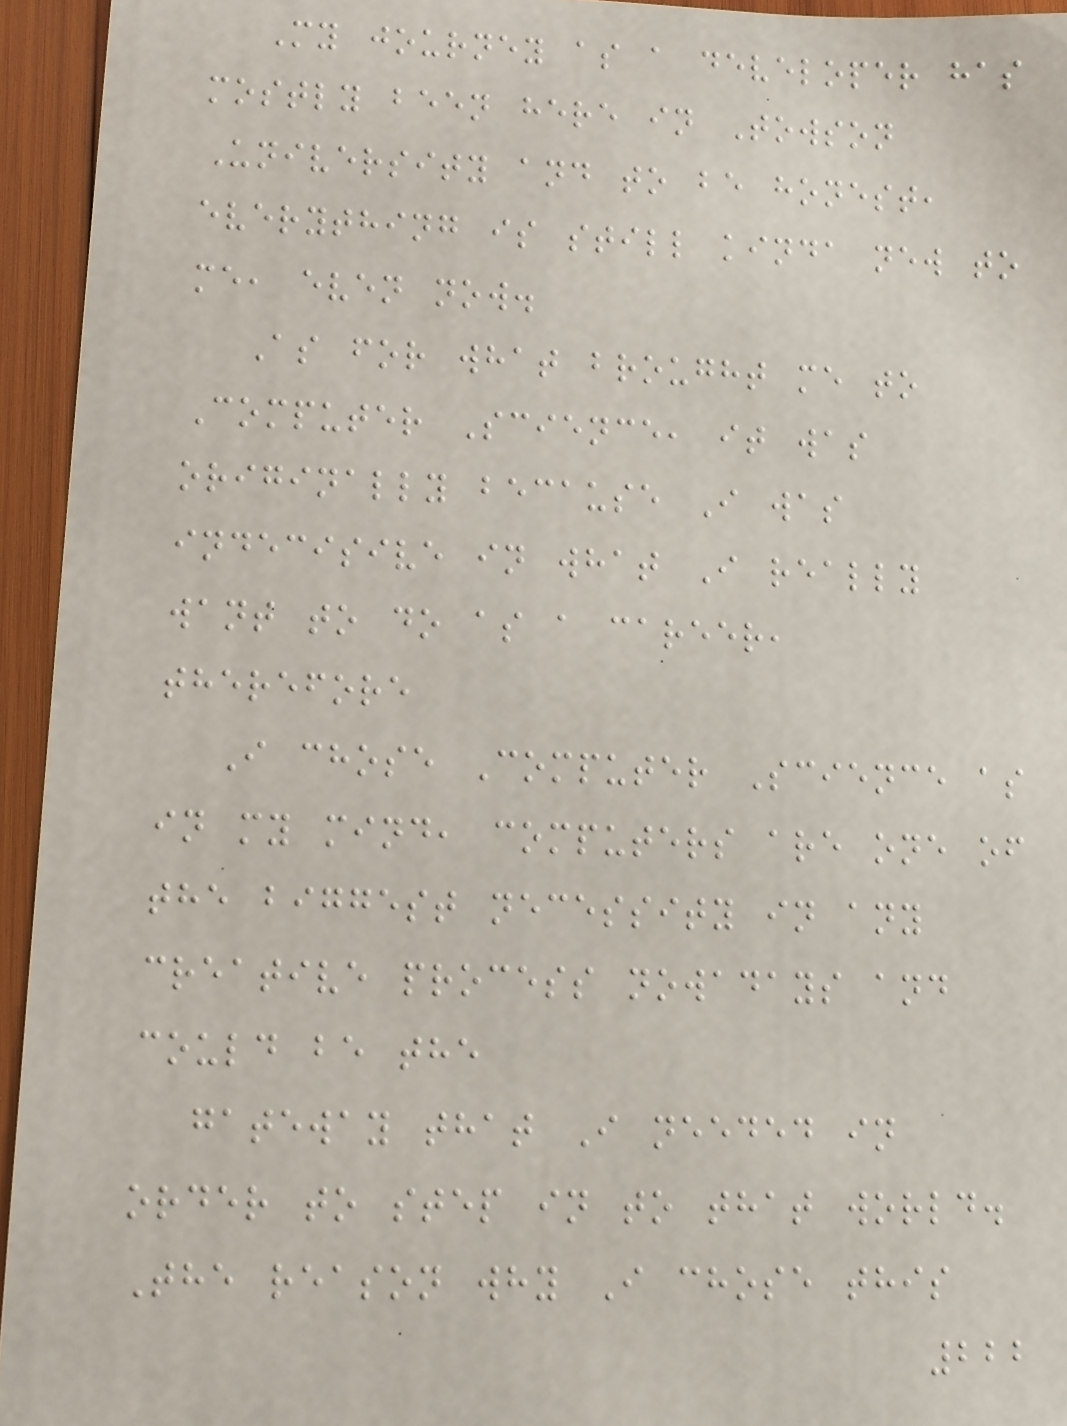My journey as a developer has
mostly been here in Towson
University and to be honest,
everything is still kinda new to
me, even now.
As for what brought me to
Computer Science, it was
originally because I was
indecisive in what I really
want to do as a career,
therefore
I chose Computer Science as
in my mind, computers are one of
the biggest necessity in any
creative process nowadays and
could be the
gateway that I needed in
order to step in to that world.
The reason why I chose this
222
